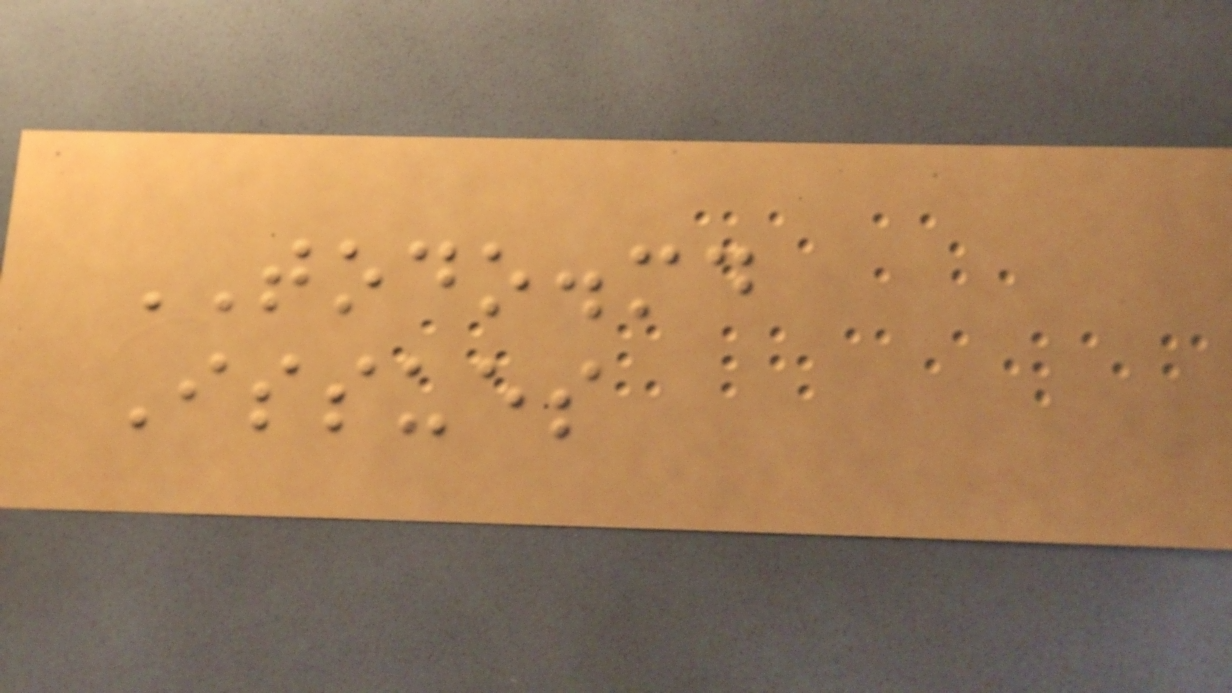TODO.md
Issues
